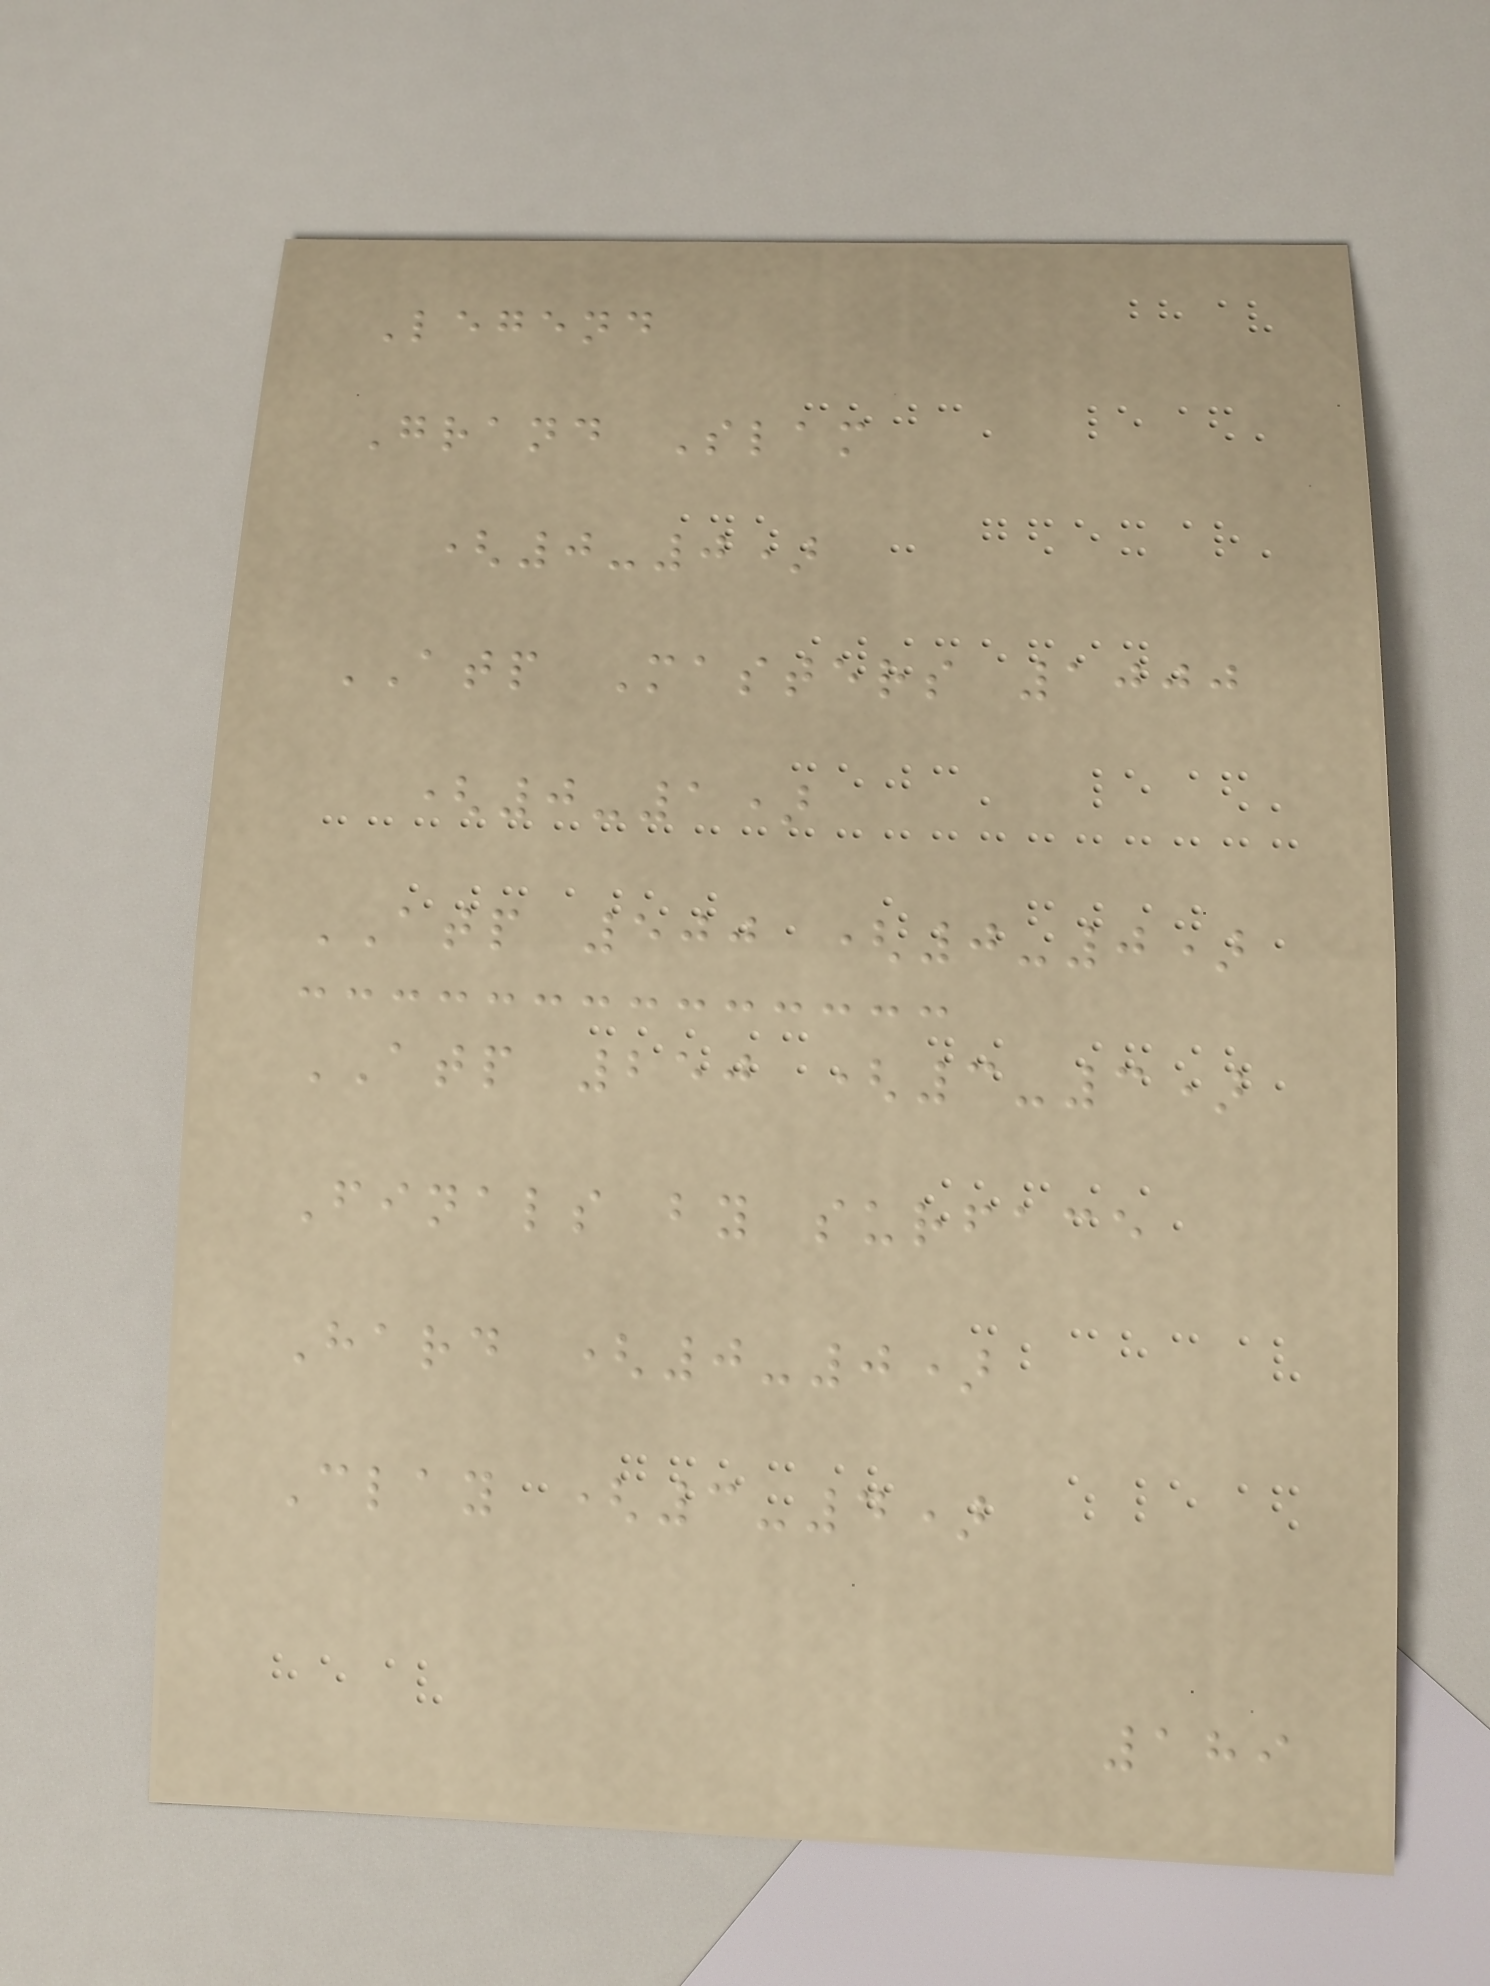Legend
Grand Slam
(0-0)
ATP Masters 1000
(0-1)
ATP 500 (0-0)
ATP 250 (3-3)
Finals by surface
Hard (0-0)
Clay (3-4)
189
